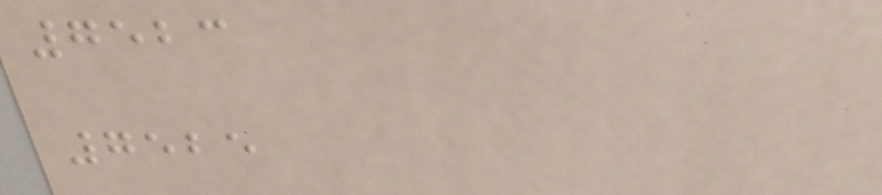7523
7525
